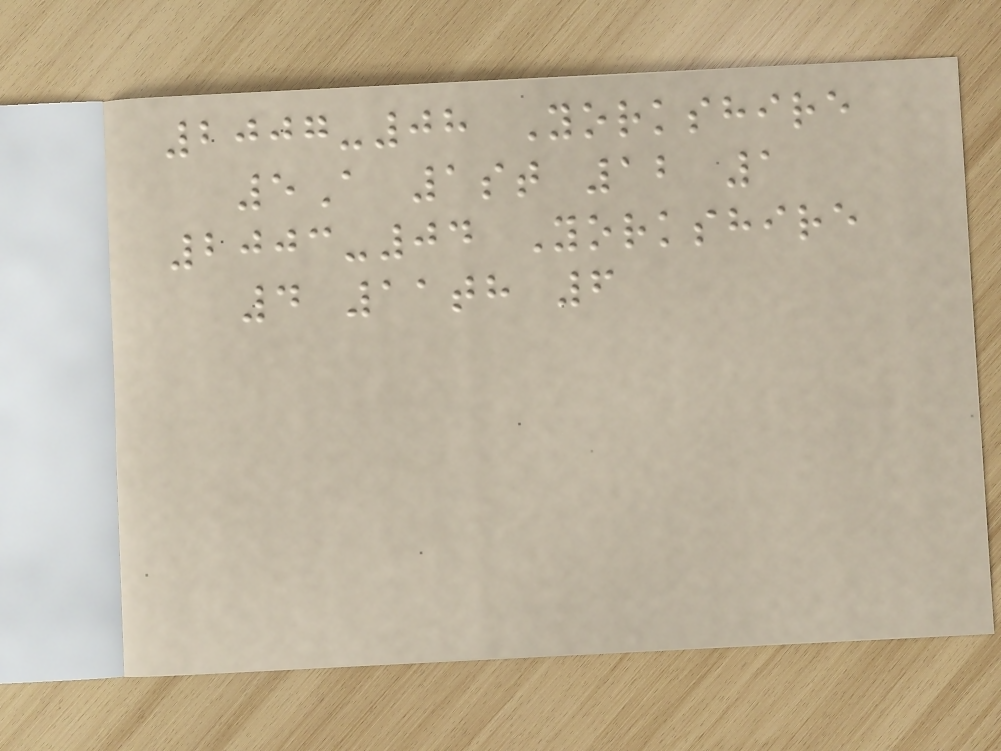2007-08 Yorkshire
5A 1st 12 1
2003-04 Yorkshire
4 11th 6
